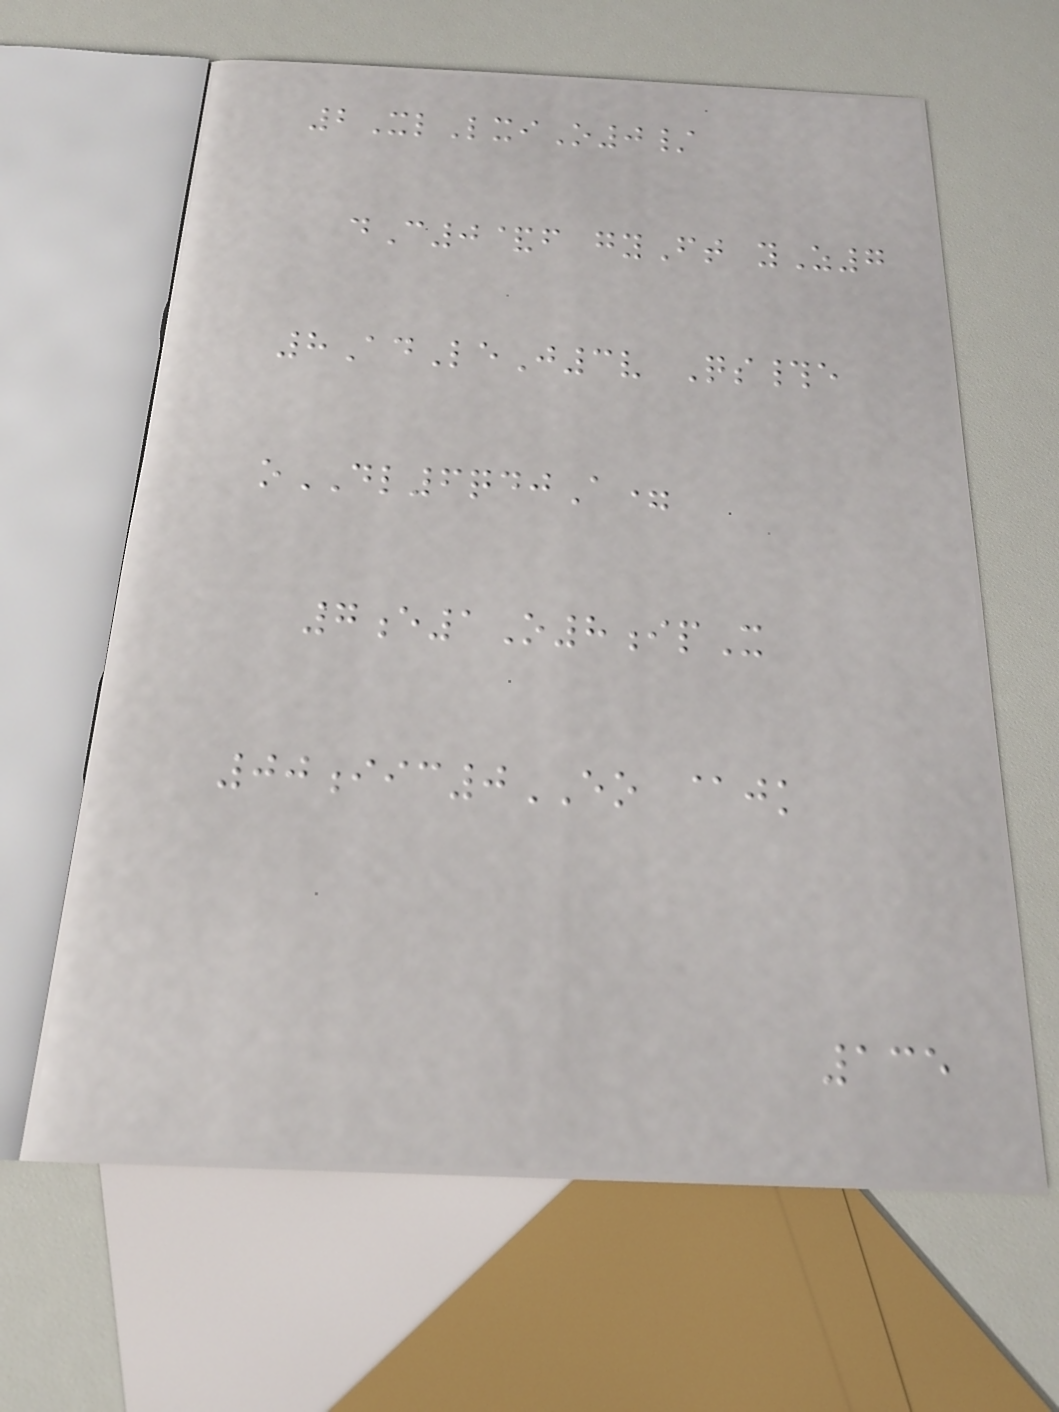2XlLxiO0/
dC0&f gyFt yZ7
8AdLeJ3v Qs#e
oDL6qdjA=
7e1O8ipX
00iic0EO @jk
135
